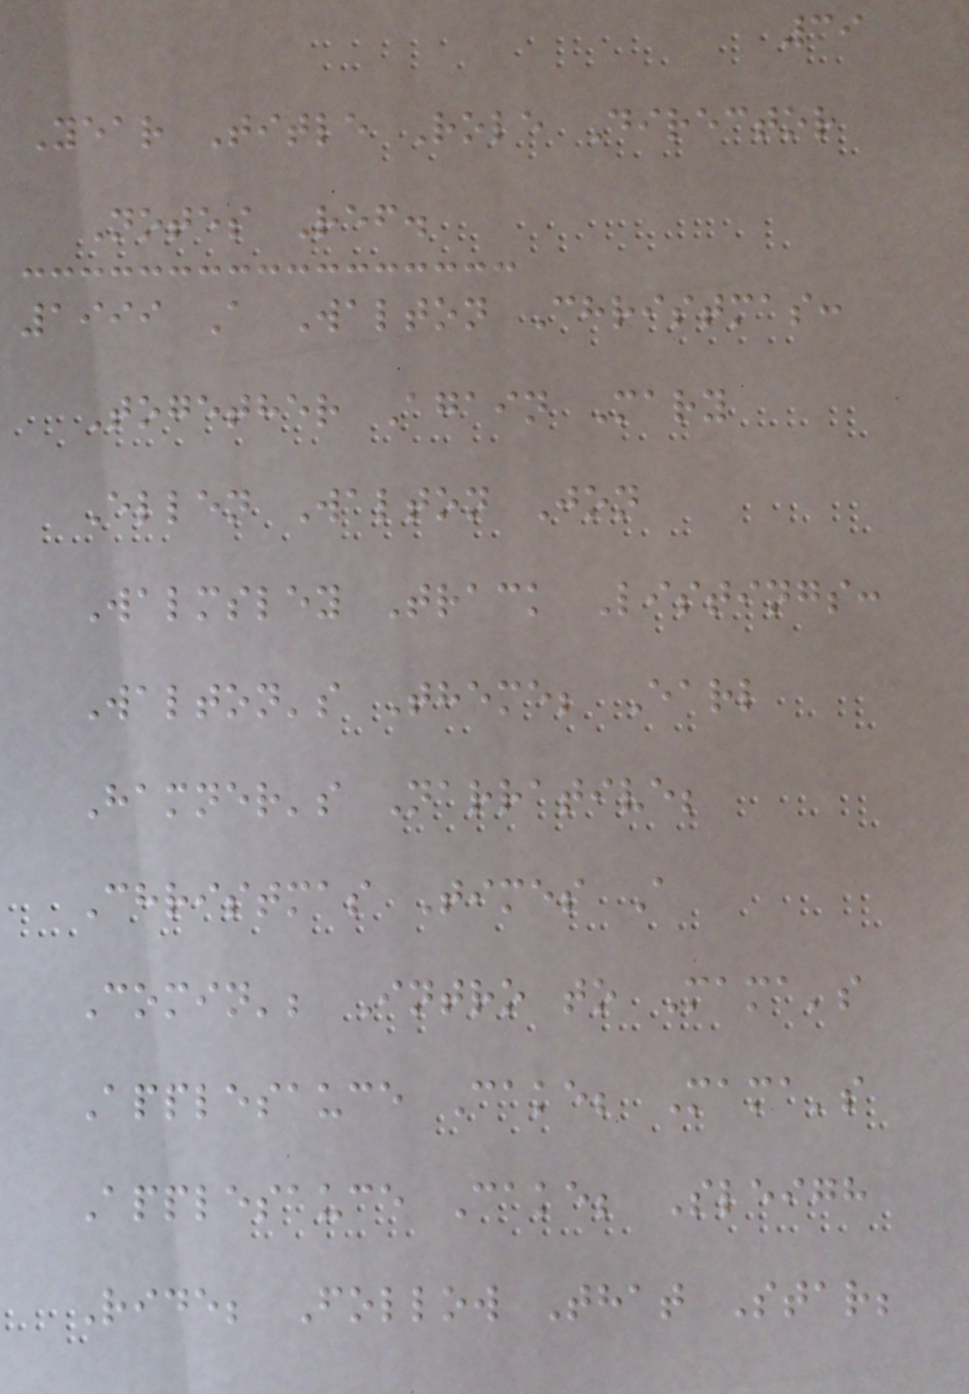39
Year Title Role Director
Notes Ref.
1999 A Walton Christmas:
Together Again Mary
Ellen Walton Jon
Walmsley Track Listings:
Walton's Theme; Earl
Hamner's Narrative;
Christmas Times A
Comin'; Intro to Mama's
Applesauce Cake; Mama's
Applesauce Cake; Sleigh
Ride; Follow That Star;
